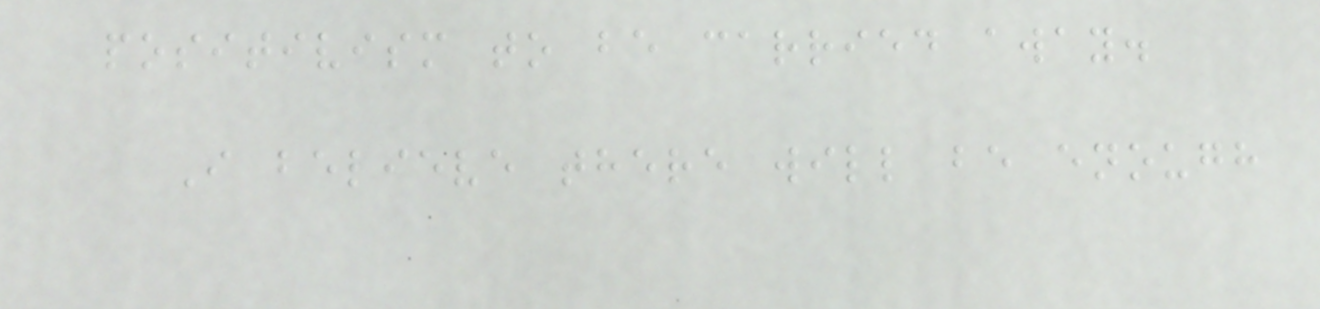positivism to be carried away.
I believe there will be enough
